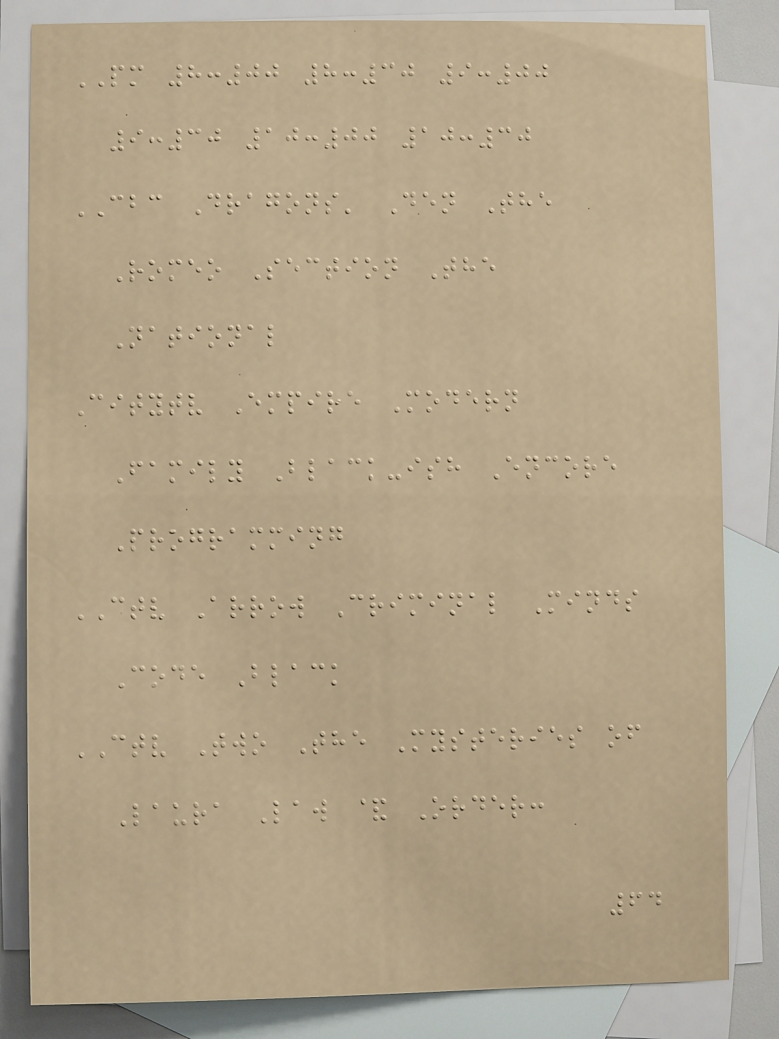PM 8:00 8:30 9:00
9:30 10:00 10:30
CBC Dragons' Den The
Romeo Section The
National
Citytv Empire Modern
Family Black-ish Encore
Programming
CTV Arrow Criminal Minds
Code Black
CTV Two The Mysteries of
Laura Law & Order:
64
